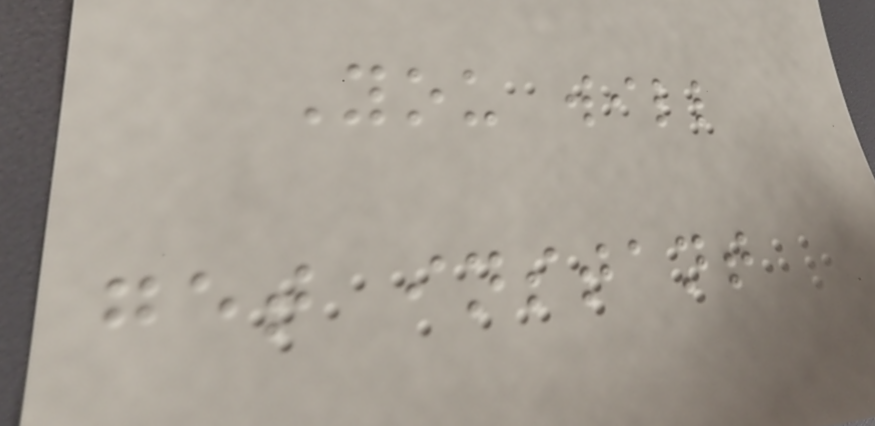You will
get instant
